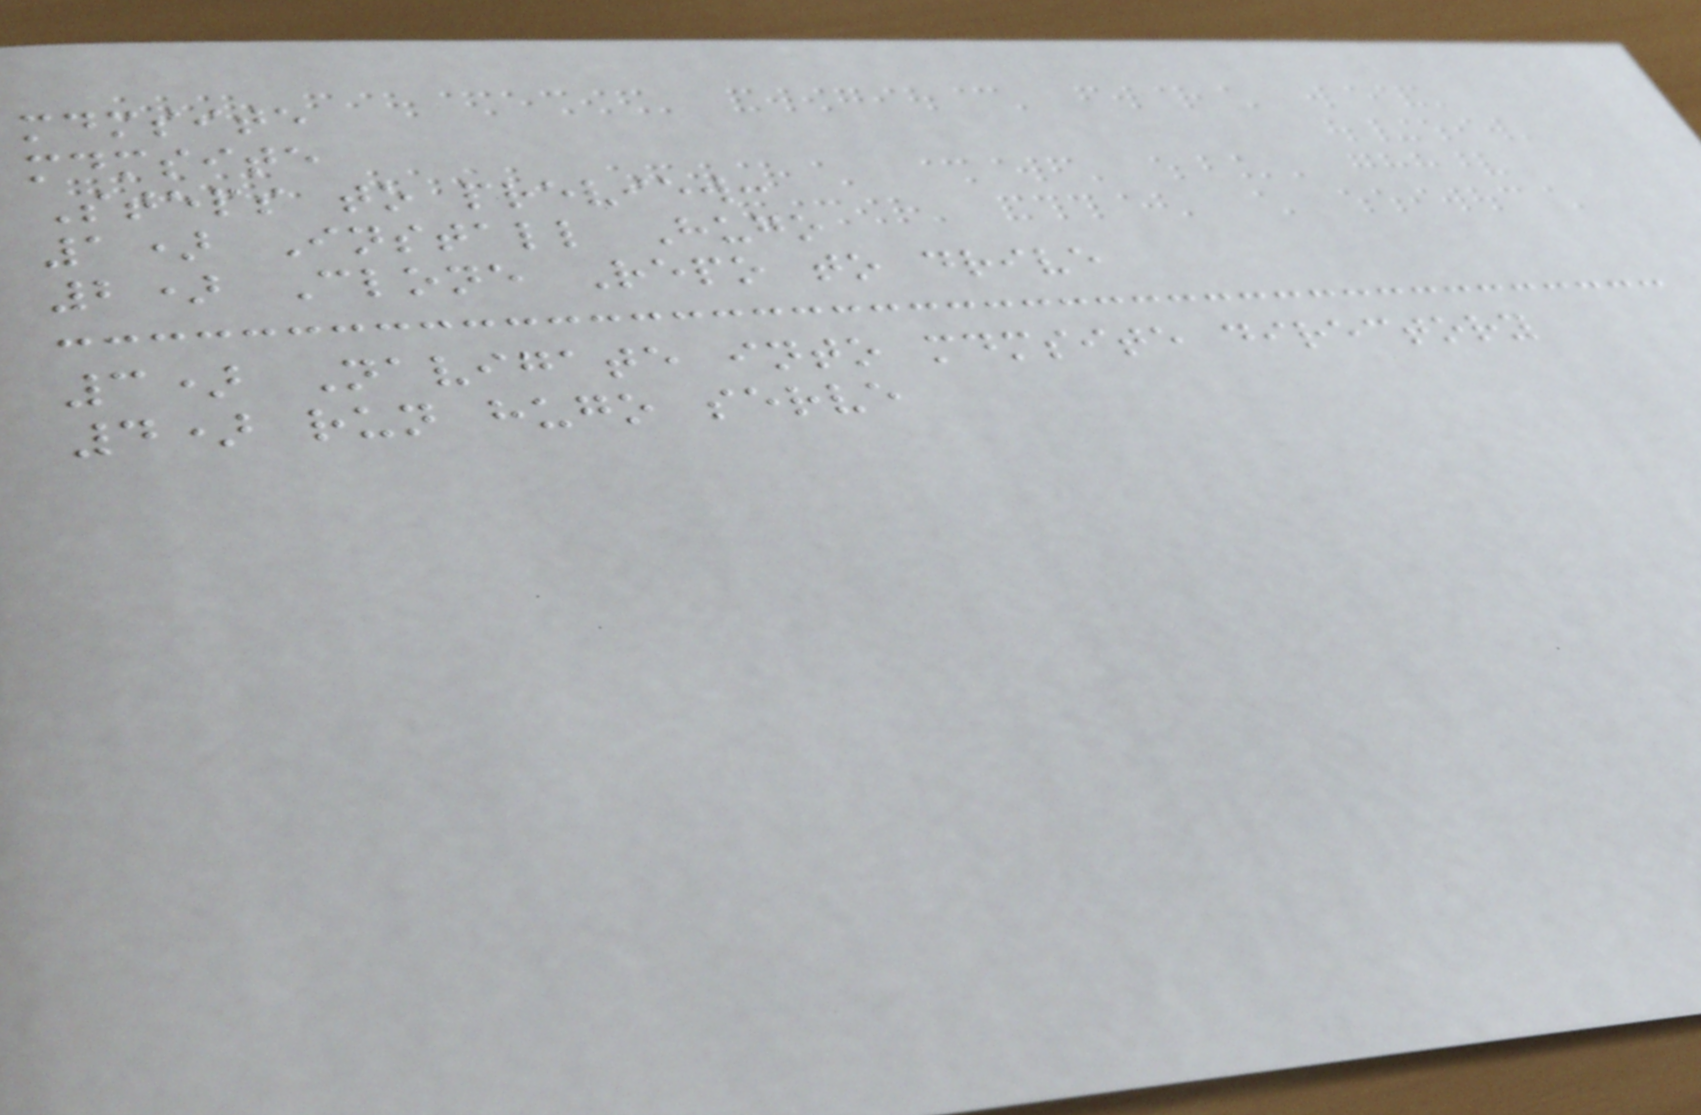mdmsite
mdmsite
Steps to preview:
1) Install Hugo
2) Clone Repo to drive
3) Navigate into mdmsite directory
4) run hugo serve
